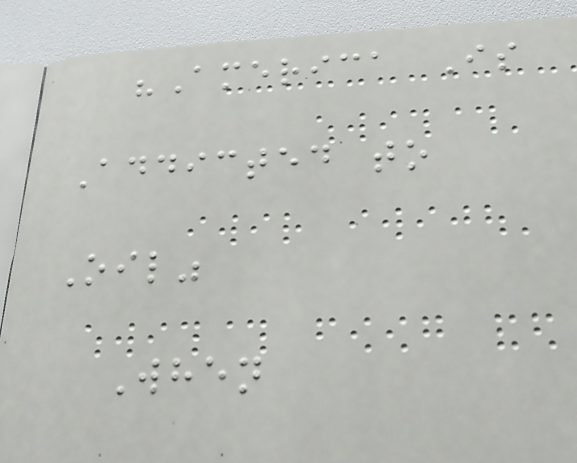"America Is
Addicted to
Oil"
When
